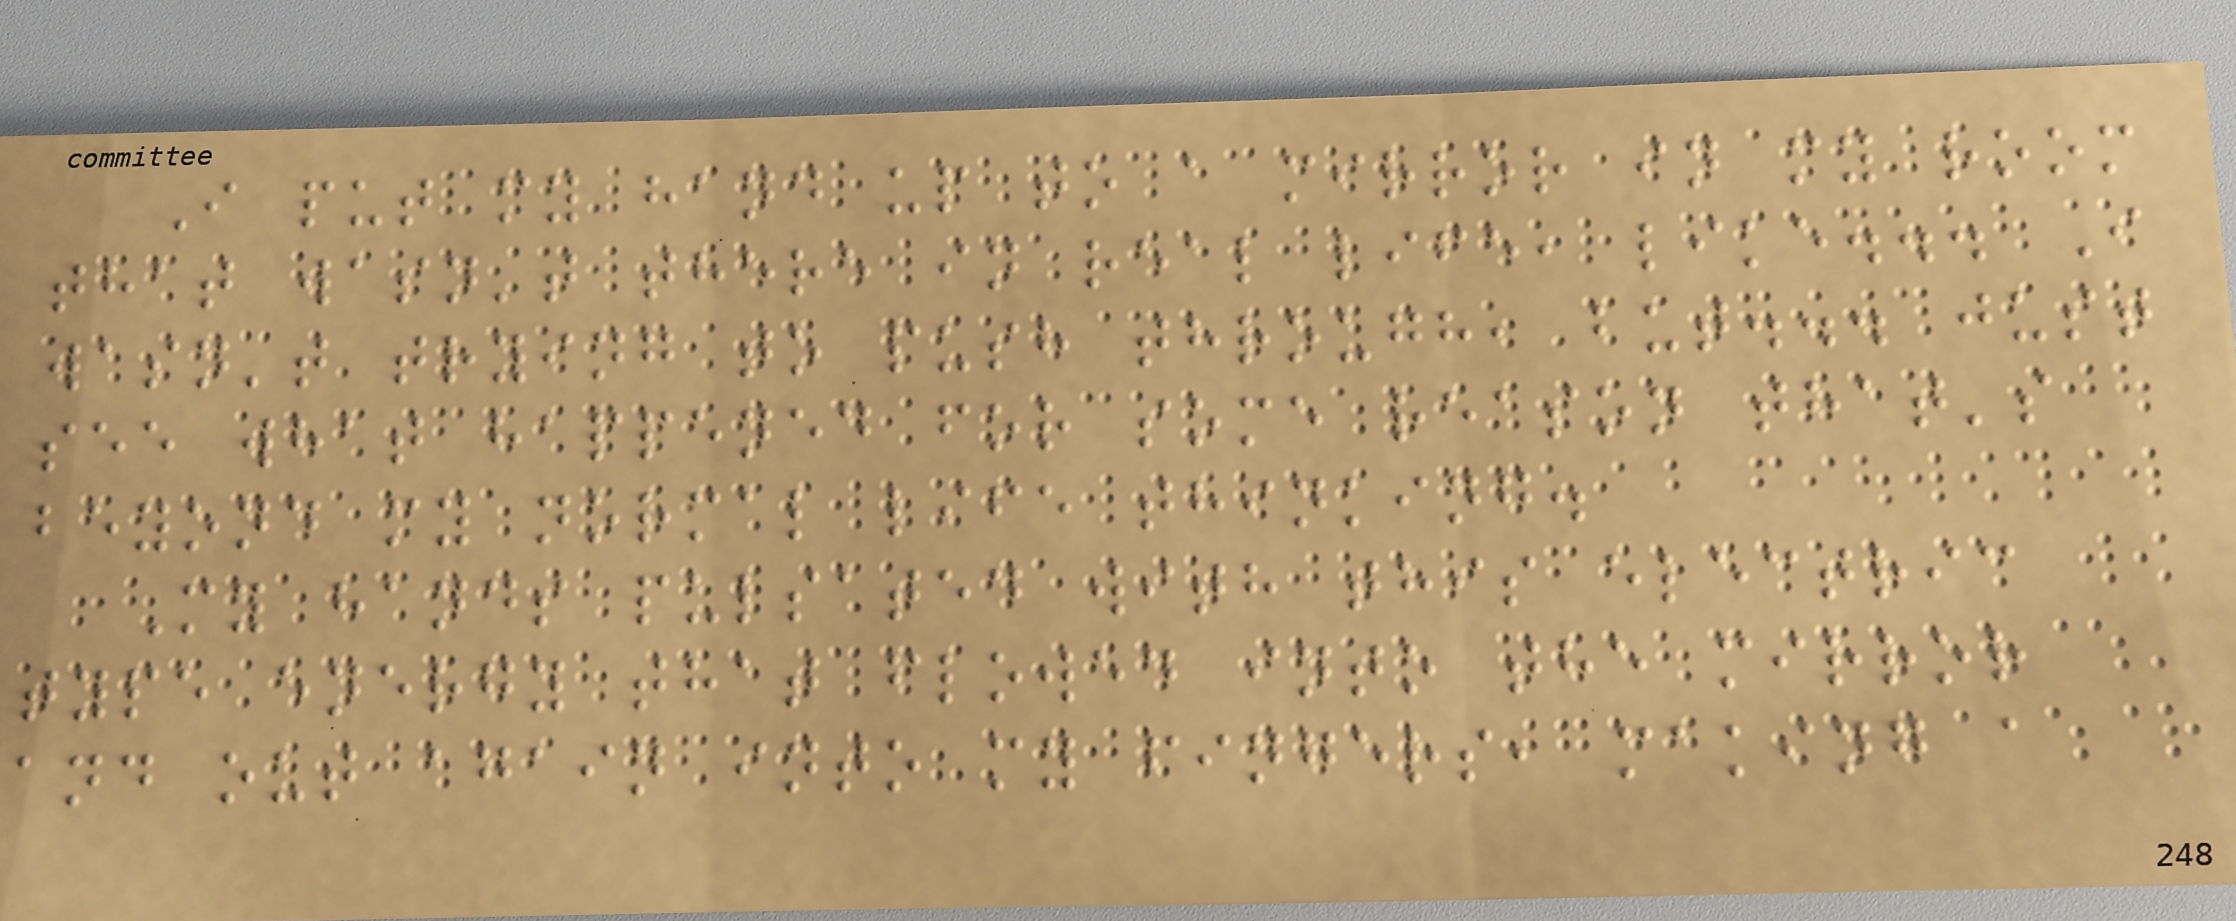I put my hand up to a mirror in my room
that wasn't there in real life, like... I
wasn't trying to push through, but... just
see what happened for some reason that's
beyond my normal life thinking.
My hands pulsated with this electric
type energy that flowed into the mirror
and out again into my fingers, making a
